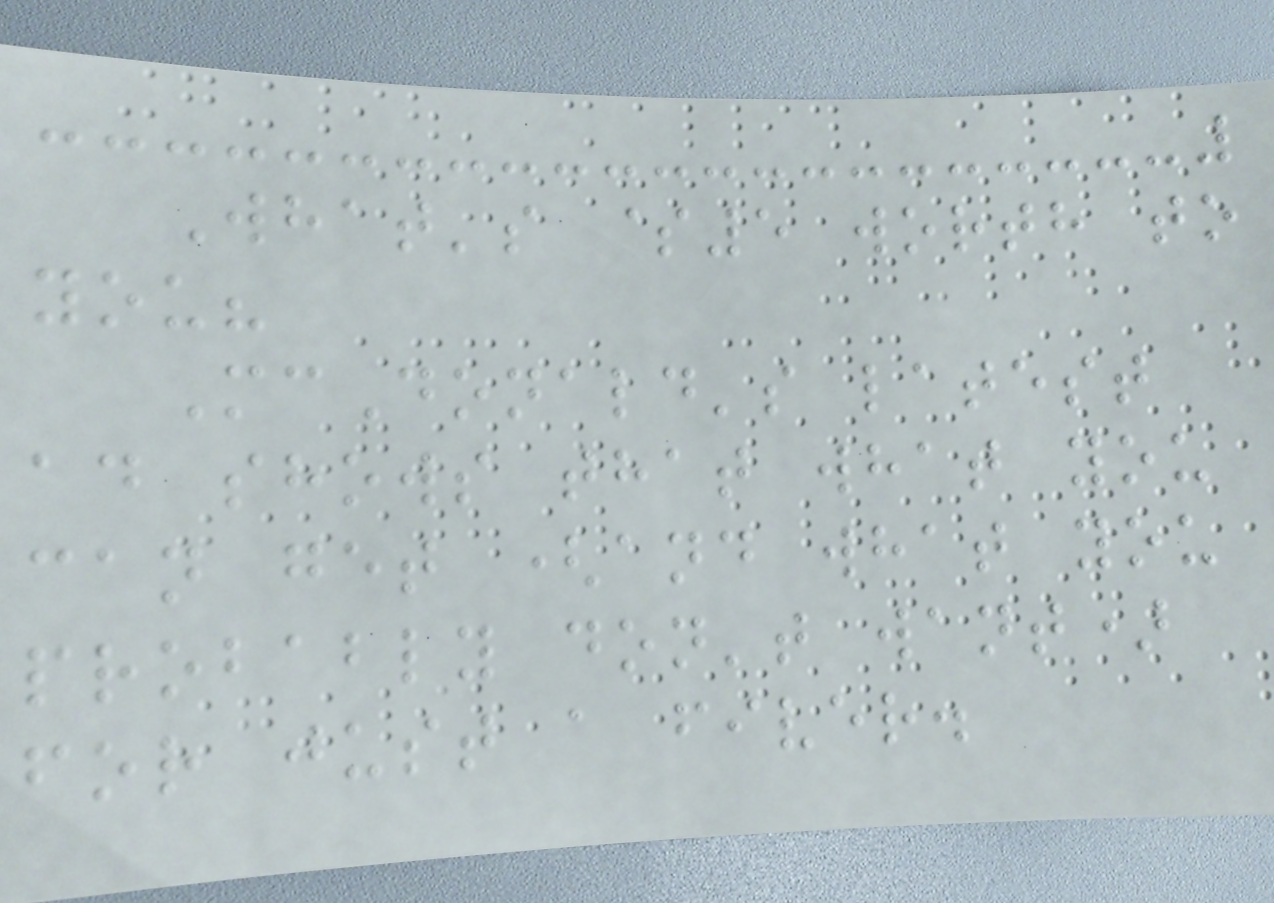What's $5 worth to
you?
McDonald's latest
ad shows that what you
can get (and what you
probably don't want)
for just a fiver.
